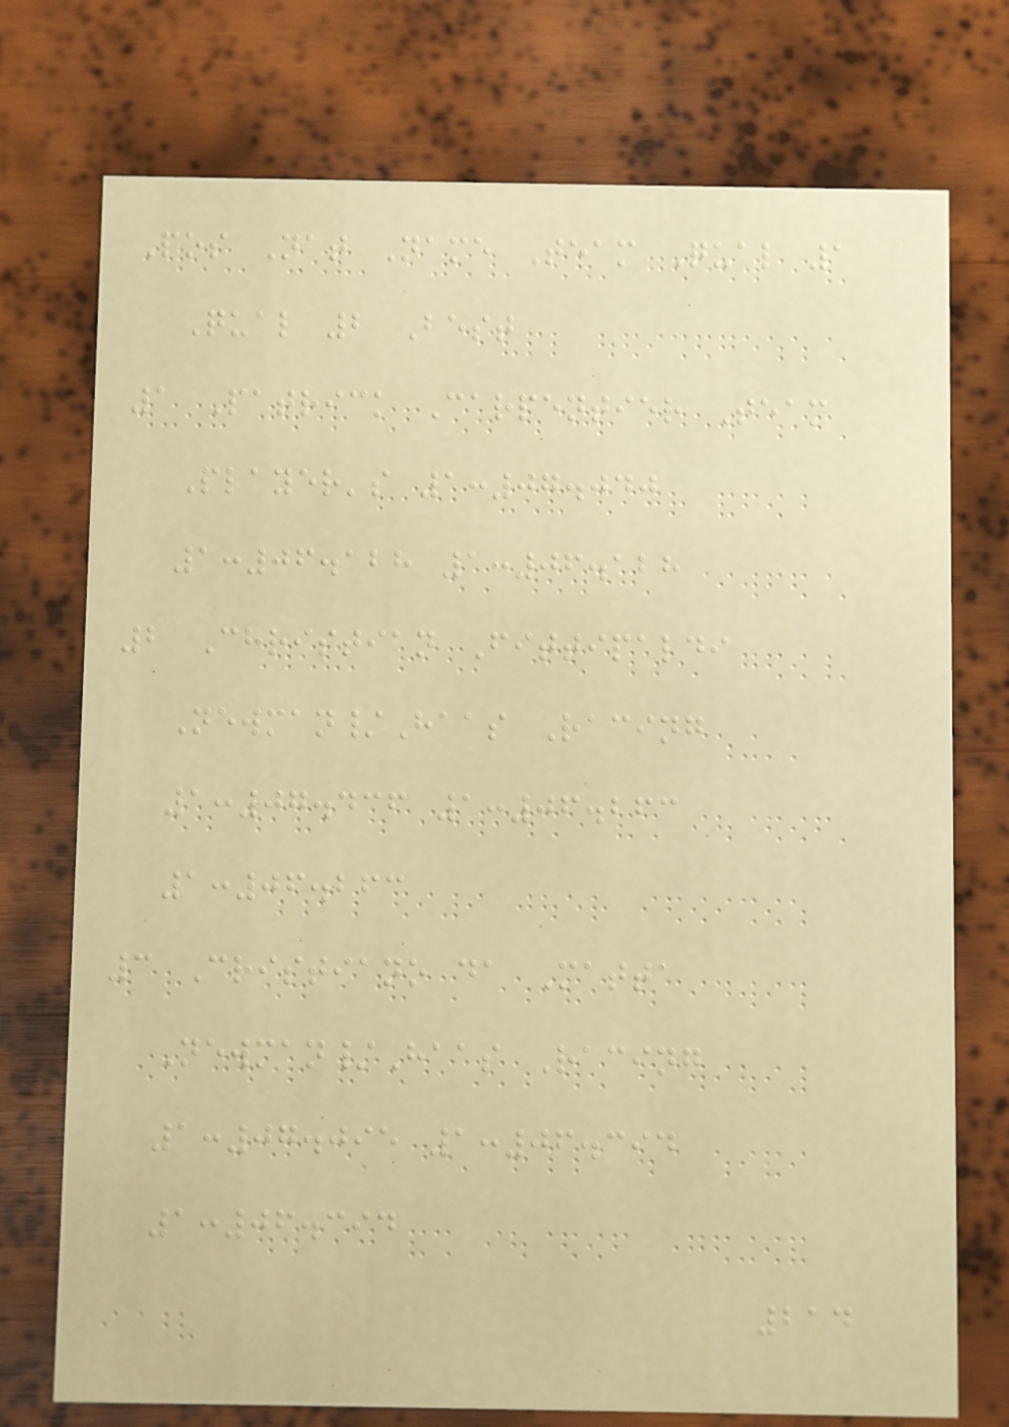Pos Nat Name Team Qual 1
Qual 2 Best
1 Patrick Carpentier Team
Player's 1:07.040
1:06.128 1:06.128
2 Christian Fittipaldi
Newman/Haas Racing
1:07.436 1:06.263
1:06.263
3 Cristiano da Matta
Newman/Haas Racing
1:07.095 1:06.394
1:06.394
214
